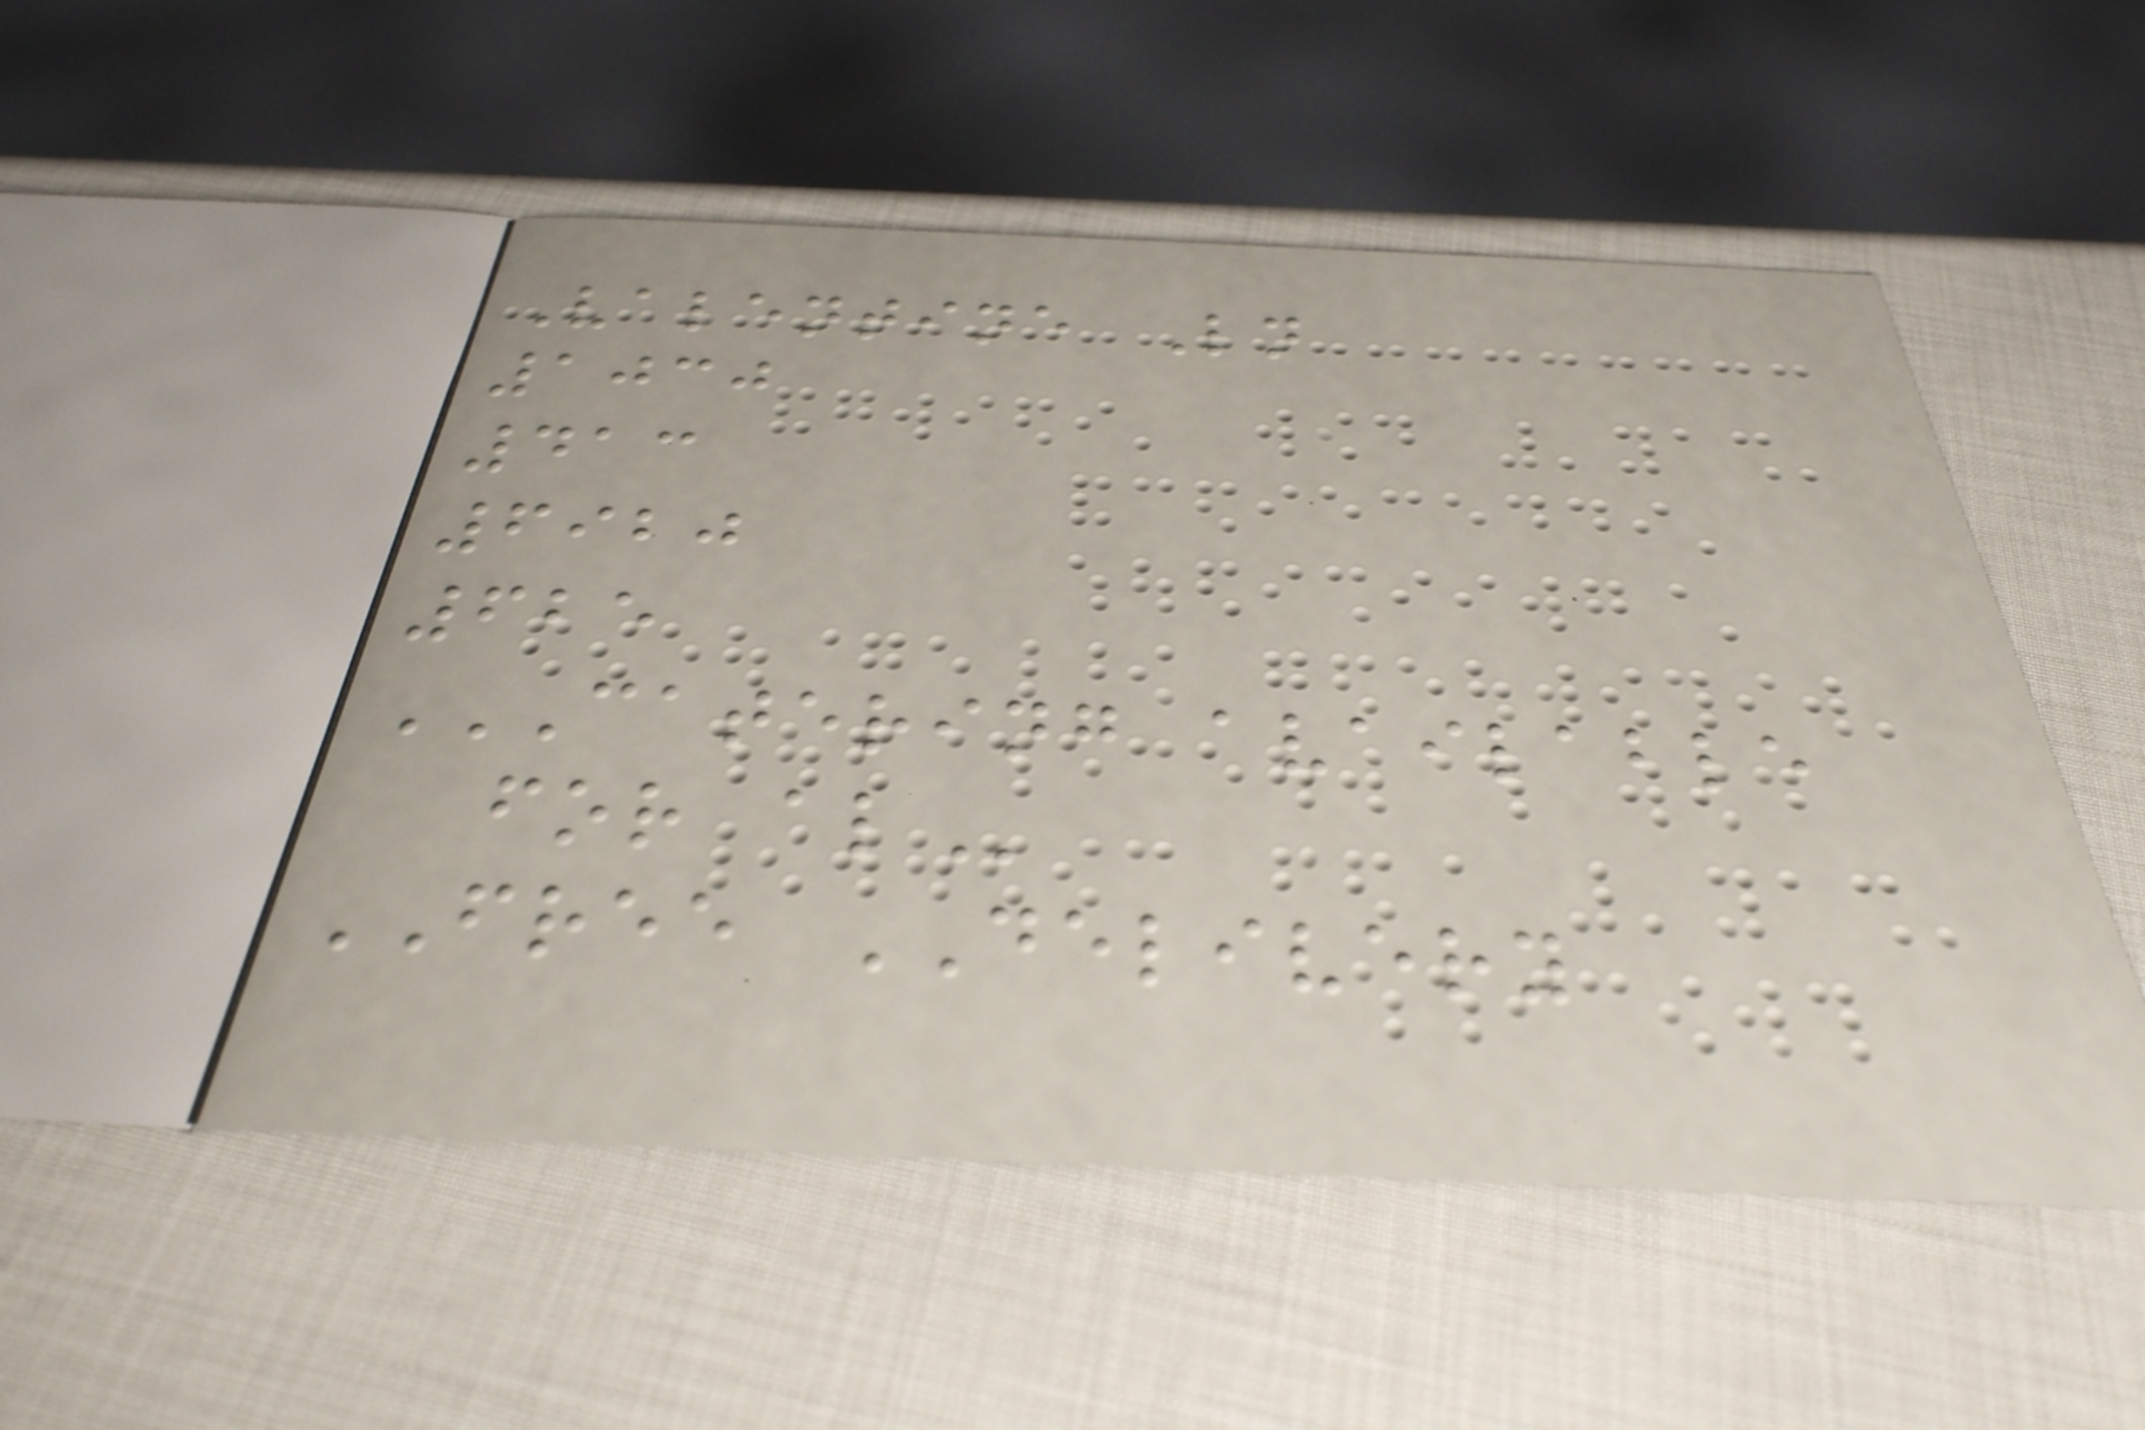Valentine Ln
1030
413
6920
625
CATERING AVAILABLE
FOR AL
FREE DELIVERY
